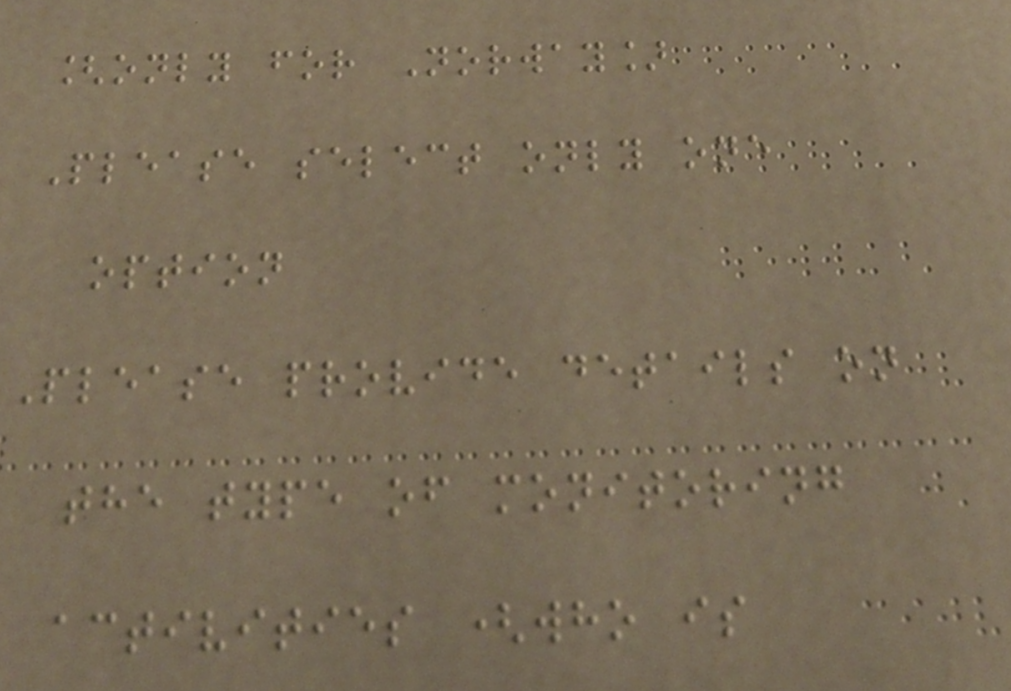[only for Norway]
Please select only one
option
Please provide details on
the type of monitoring
activities (who is
